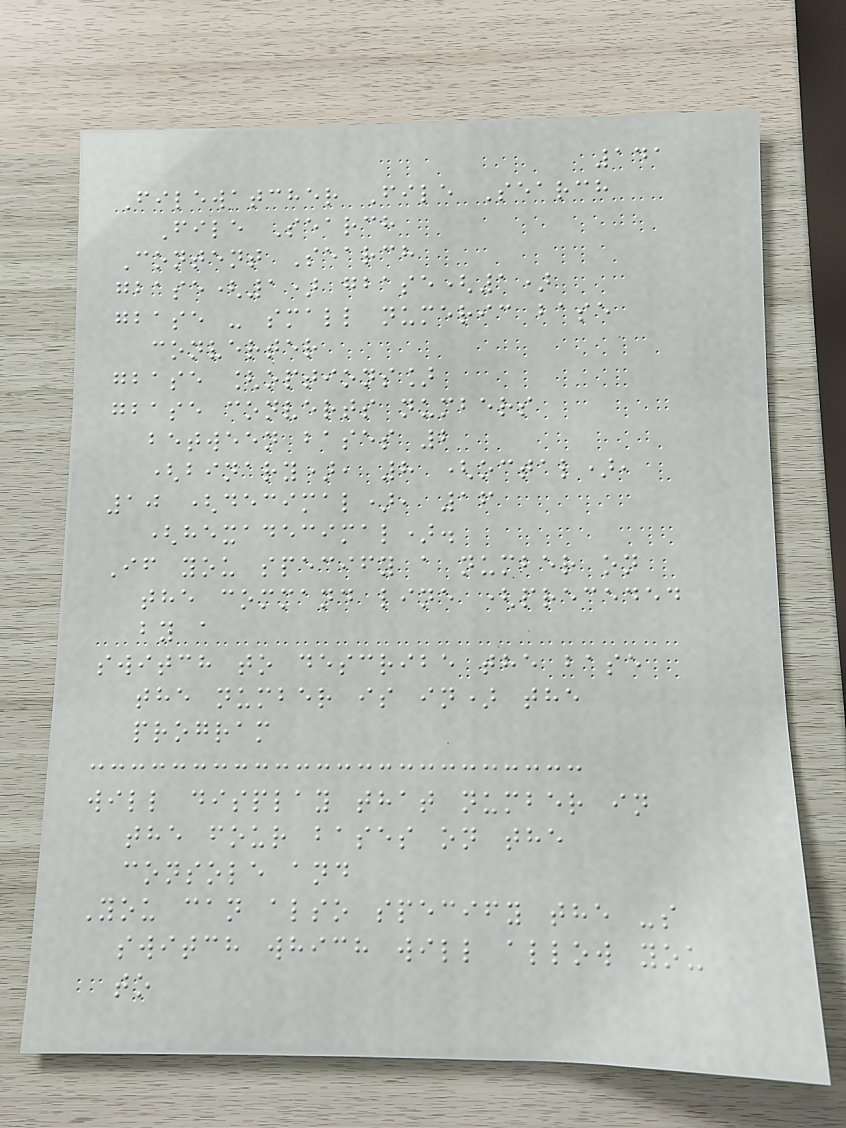141
Filewatcher File Search
File Search
Content Search
gbase(1) gbase(1)
gbase - small numeric base
converter
gbase [options]
gbase converts numbers
between bases 2
(binary), 8 (octal),
10 (decimal), 16
(hexadecimal).
If you specify a number on
the command line (preceded
by a
switch to describe the base
the number is in) the
program
will display that number in
the four bases on the
console and
You can also specify the -s
switch which will allow you
to
